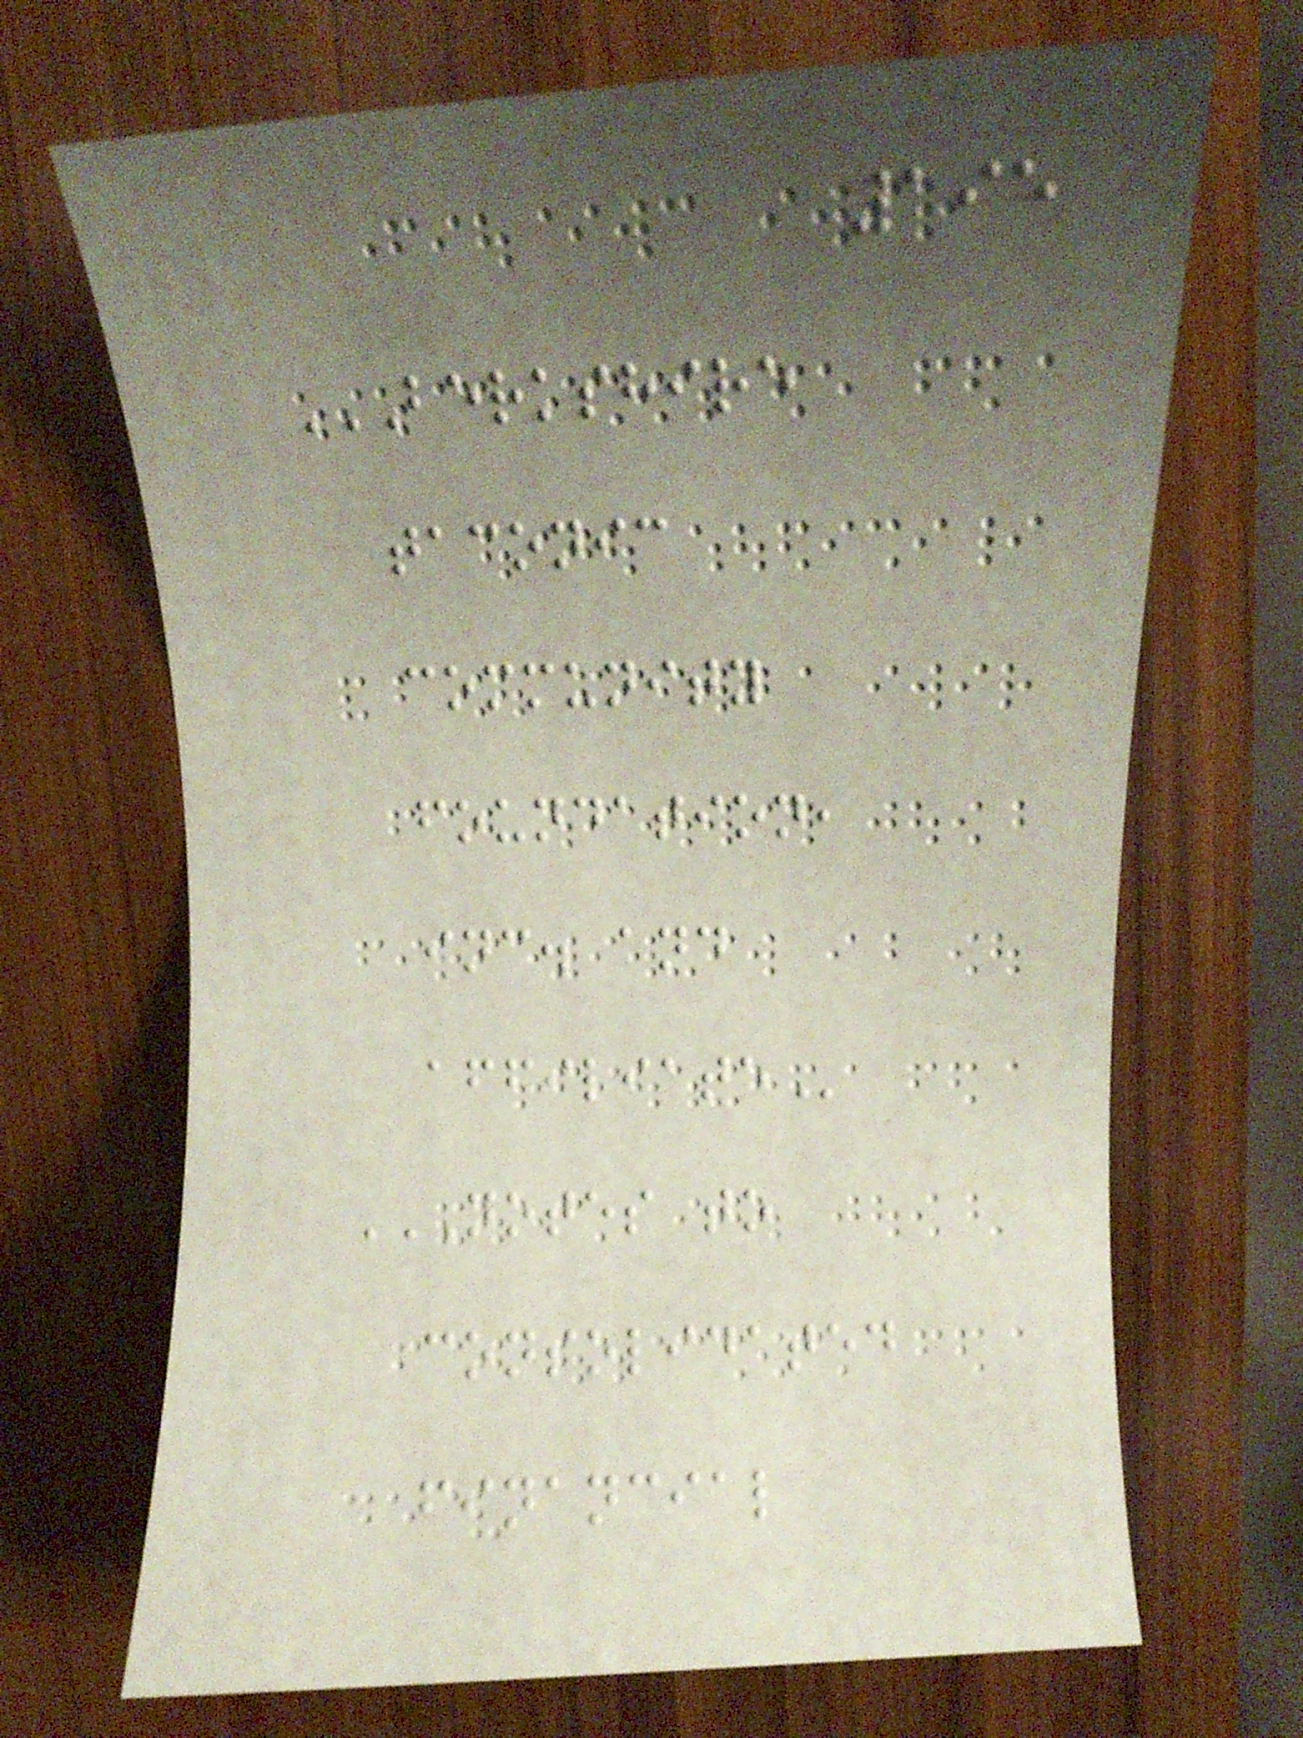195
BERKSHIRE
TACONIC
COMMUNITY
FOUNDATION,
INC. AND
AFFILIATE
NOTES TO
CONSOLIDATED
FINANCIAL
